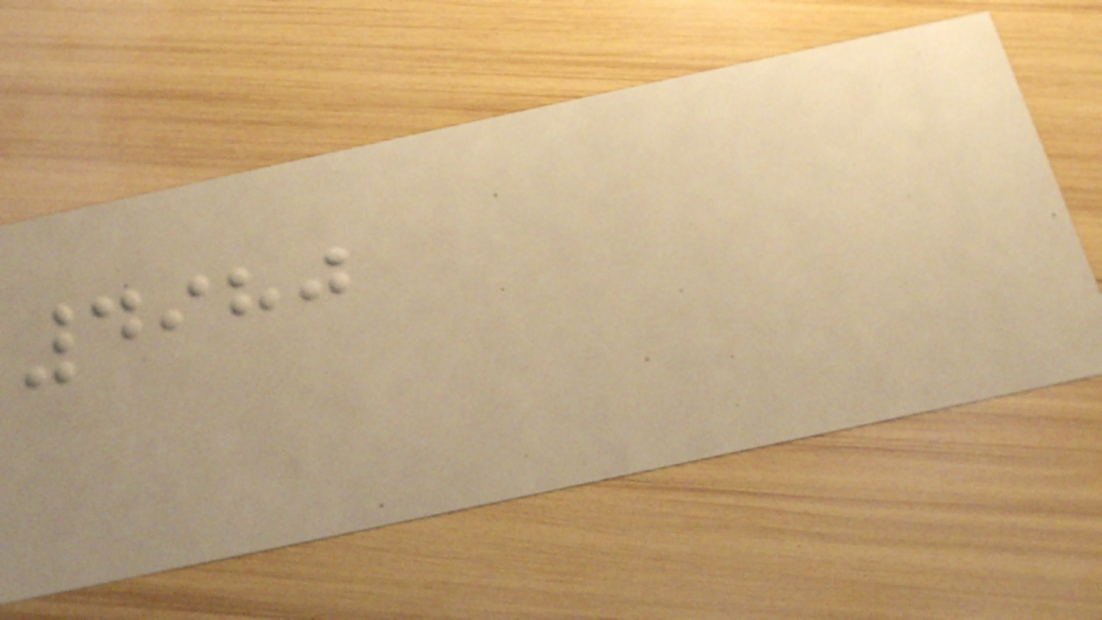4980
